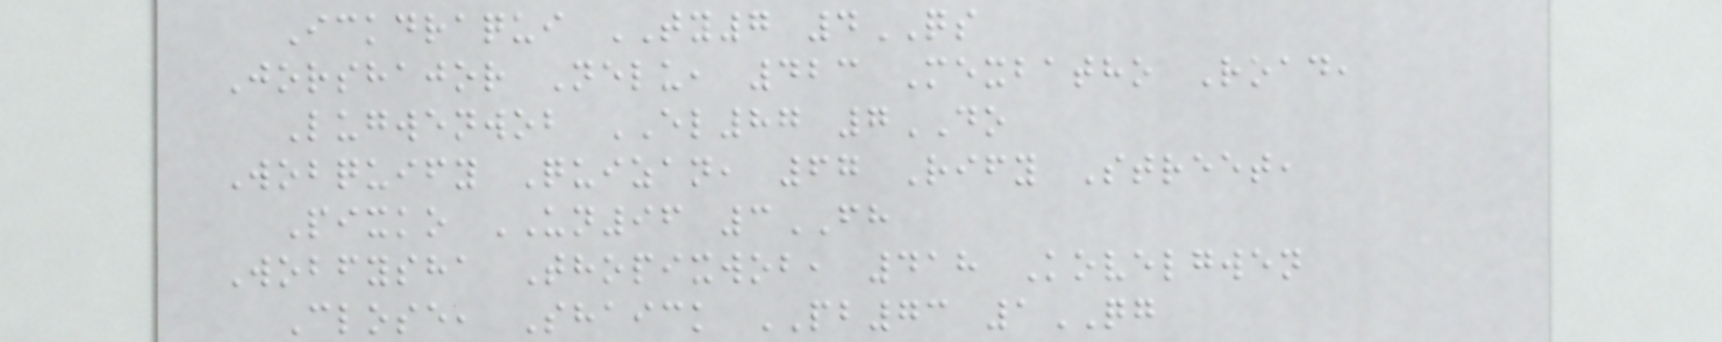Ickdraqui TY7 4QS
Jorshajor Nelu, 423 Mexbatho Road,
Lugwenwob EL87 7DO
Wobquify Quizan, 67 Rify Street,
Pixko UN96 3FH
Wobfysha Thopixwob, 418 Kovelgwen
Close, Shaick PB73 1QG
